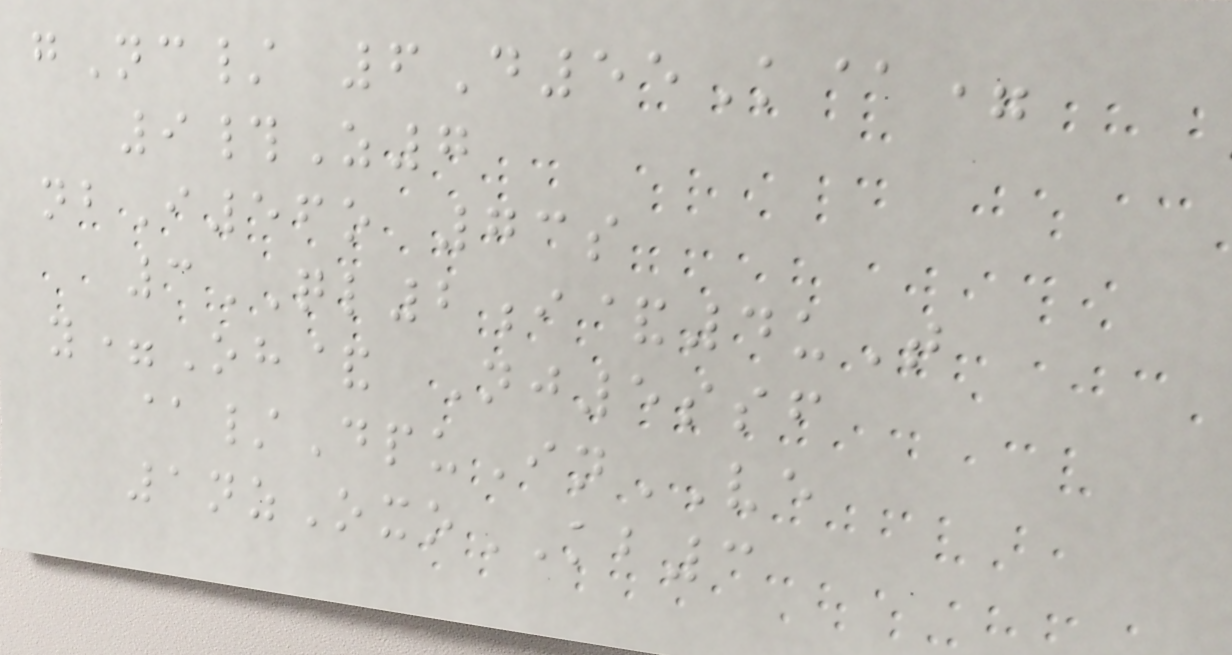gNc/ 6D55K@=
9#Z7
nbI56o 73s
3QL2i&4uT
y=Oh& Nj5ssf
@/DpuInVE
1nzOxoKB3
